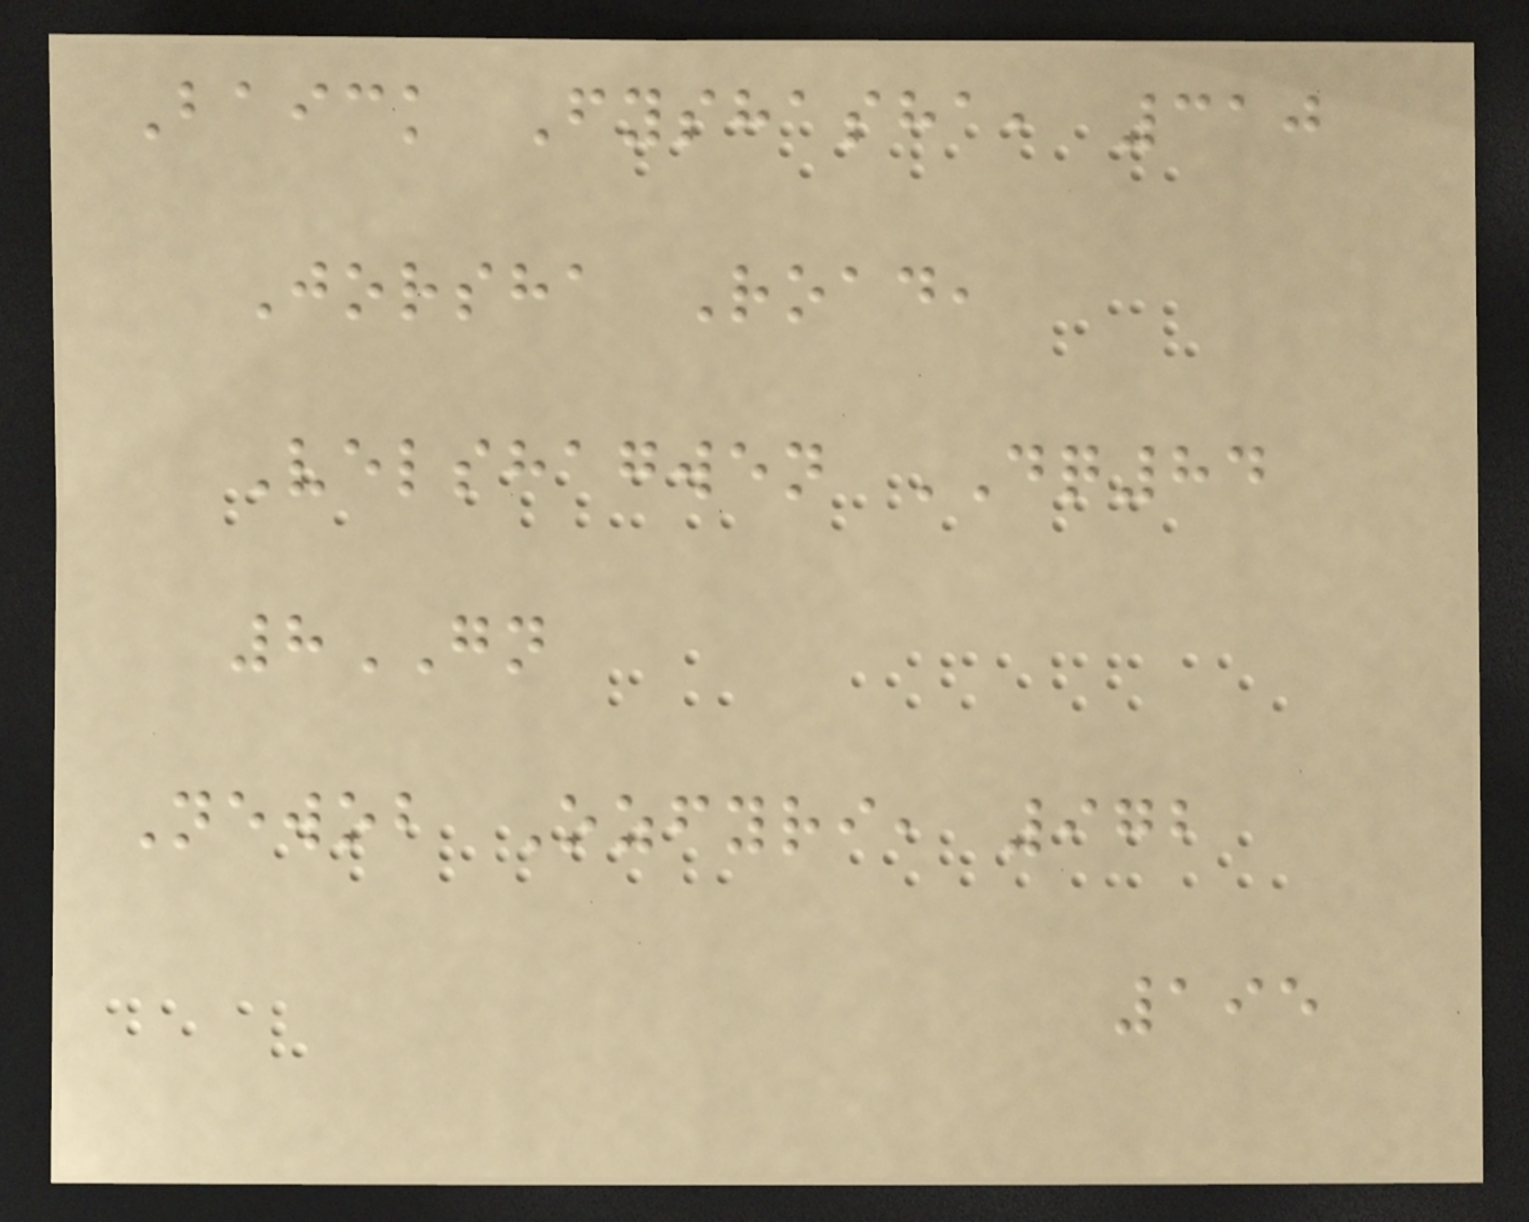Baick Fyshasha, 310
Jorsha Road,
Velshagwen DQ84
8GN
Newob Ozfyri, 972
195
